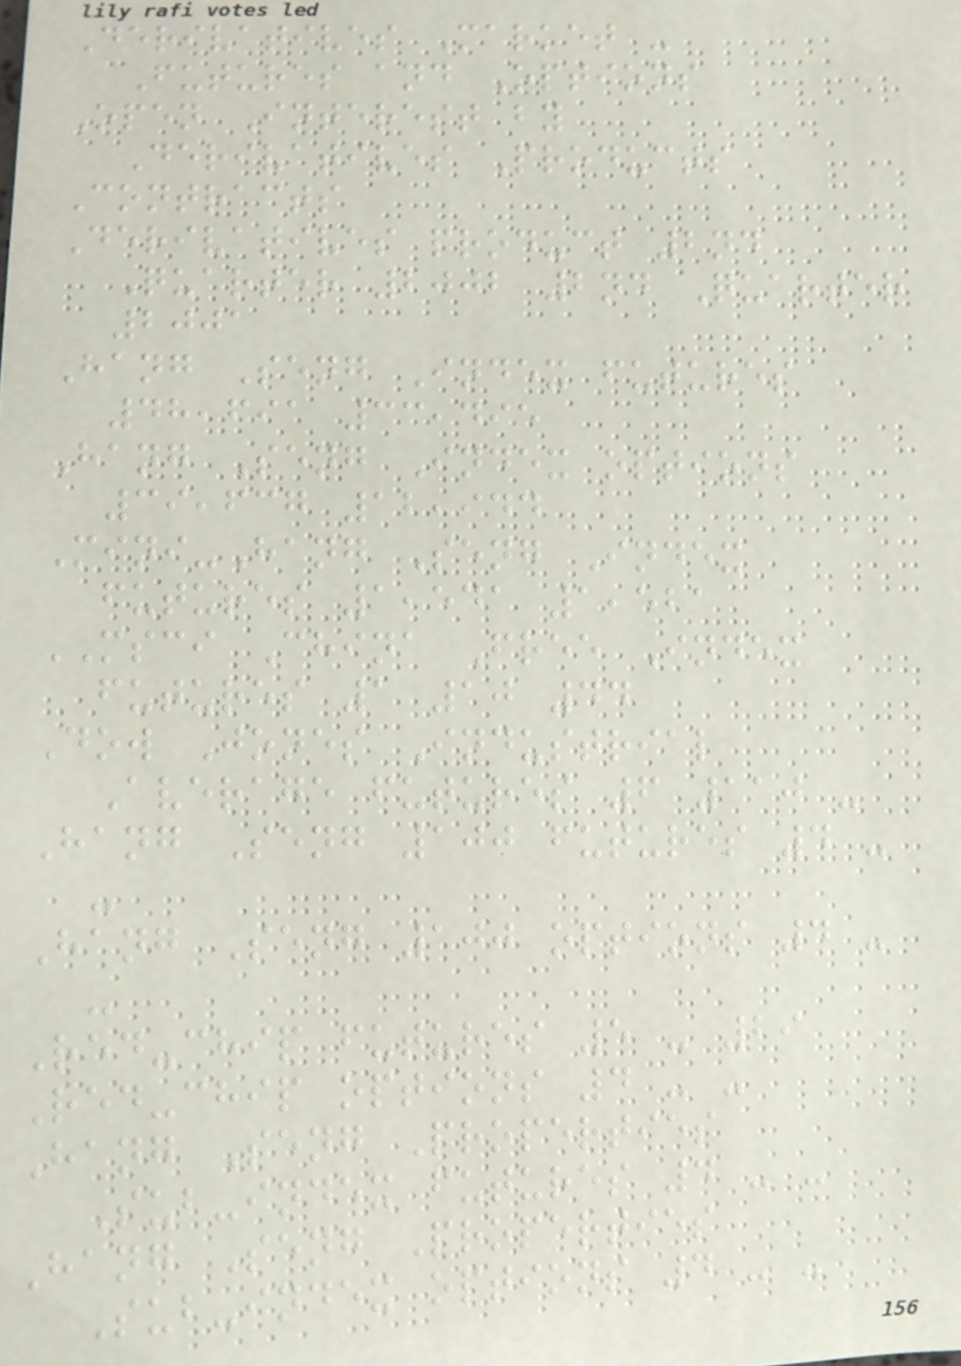Derivatives Market -
Futures and Options
Open Interest by
Derivatives Products
Contracts
Derivatives product 2nd
Quarter 2002 2nd Quarter
2001
Hang Seng Index futures
48,691 33,495
Hang Seng Index options
39,637 12,944
Mini-Hang Seng Index
futures 1,541 1,521
MSCI China Free Index
futures 1 10 44
Dow Jones Industrial
Average futures 6 110 -
Hang Seng 100 futures 4 -
-
Hang Seng 100 options 4 -
-
Red-chip futures 5 - 29
Red-chip options 4 - -
Hang Seng Properties
Sub-index futures 4 - -
Hang Seng Properties
Sub-index options 4 - -
